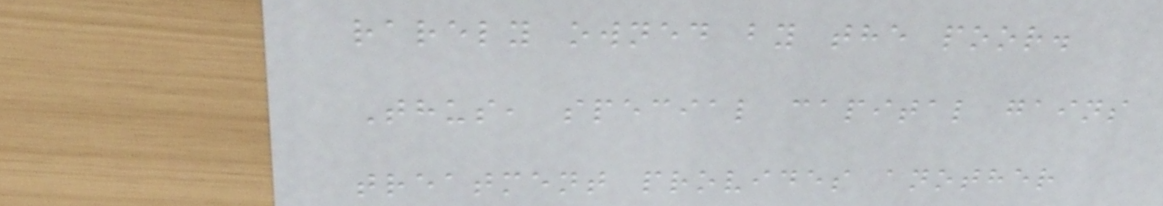rarely owned by the poor.
Thus, special capital gains
treatment provides another
